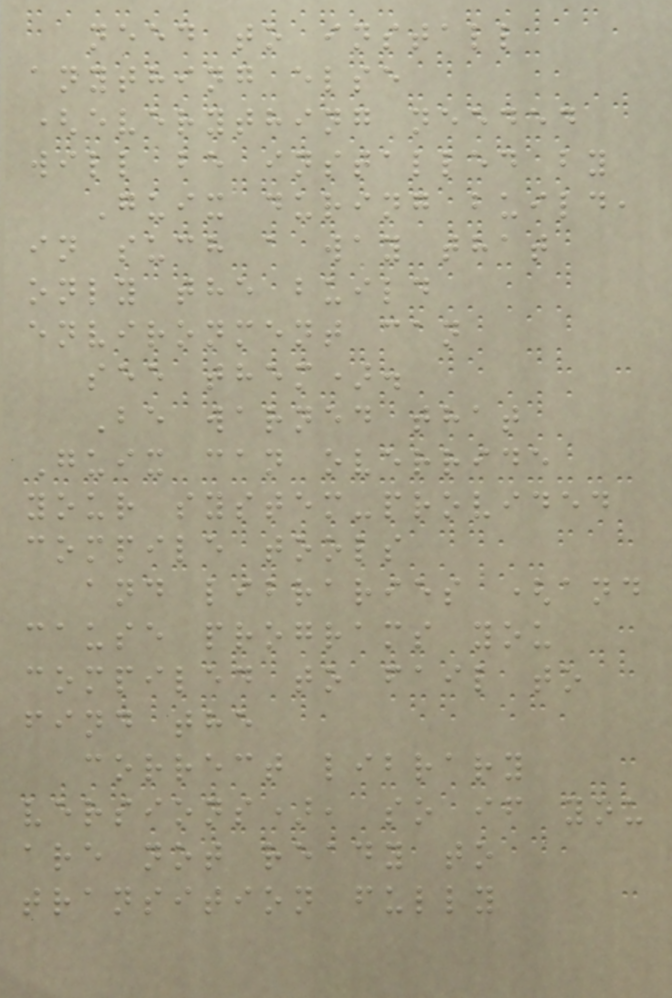need to install
anything else
(everything needed
will be installed by
Guix during build,
in such a way that
only the build
environment can
see them).
Be warned that
Guix can override
your system-provided
compile tools
and libraries (and
cause programs you
compiled to fail to
find the
correct library
versions), so if you
are not ready to
transition fully
